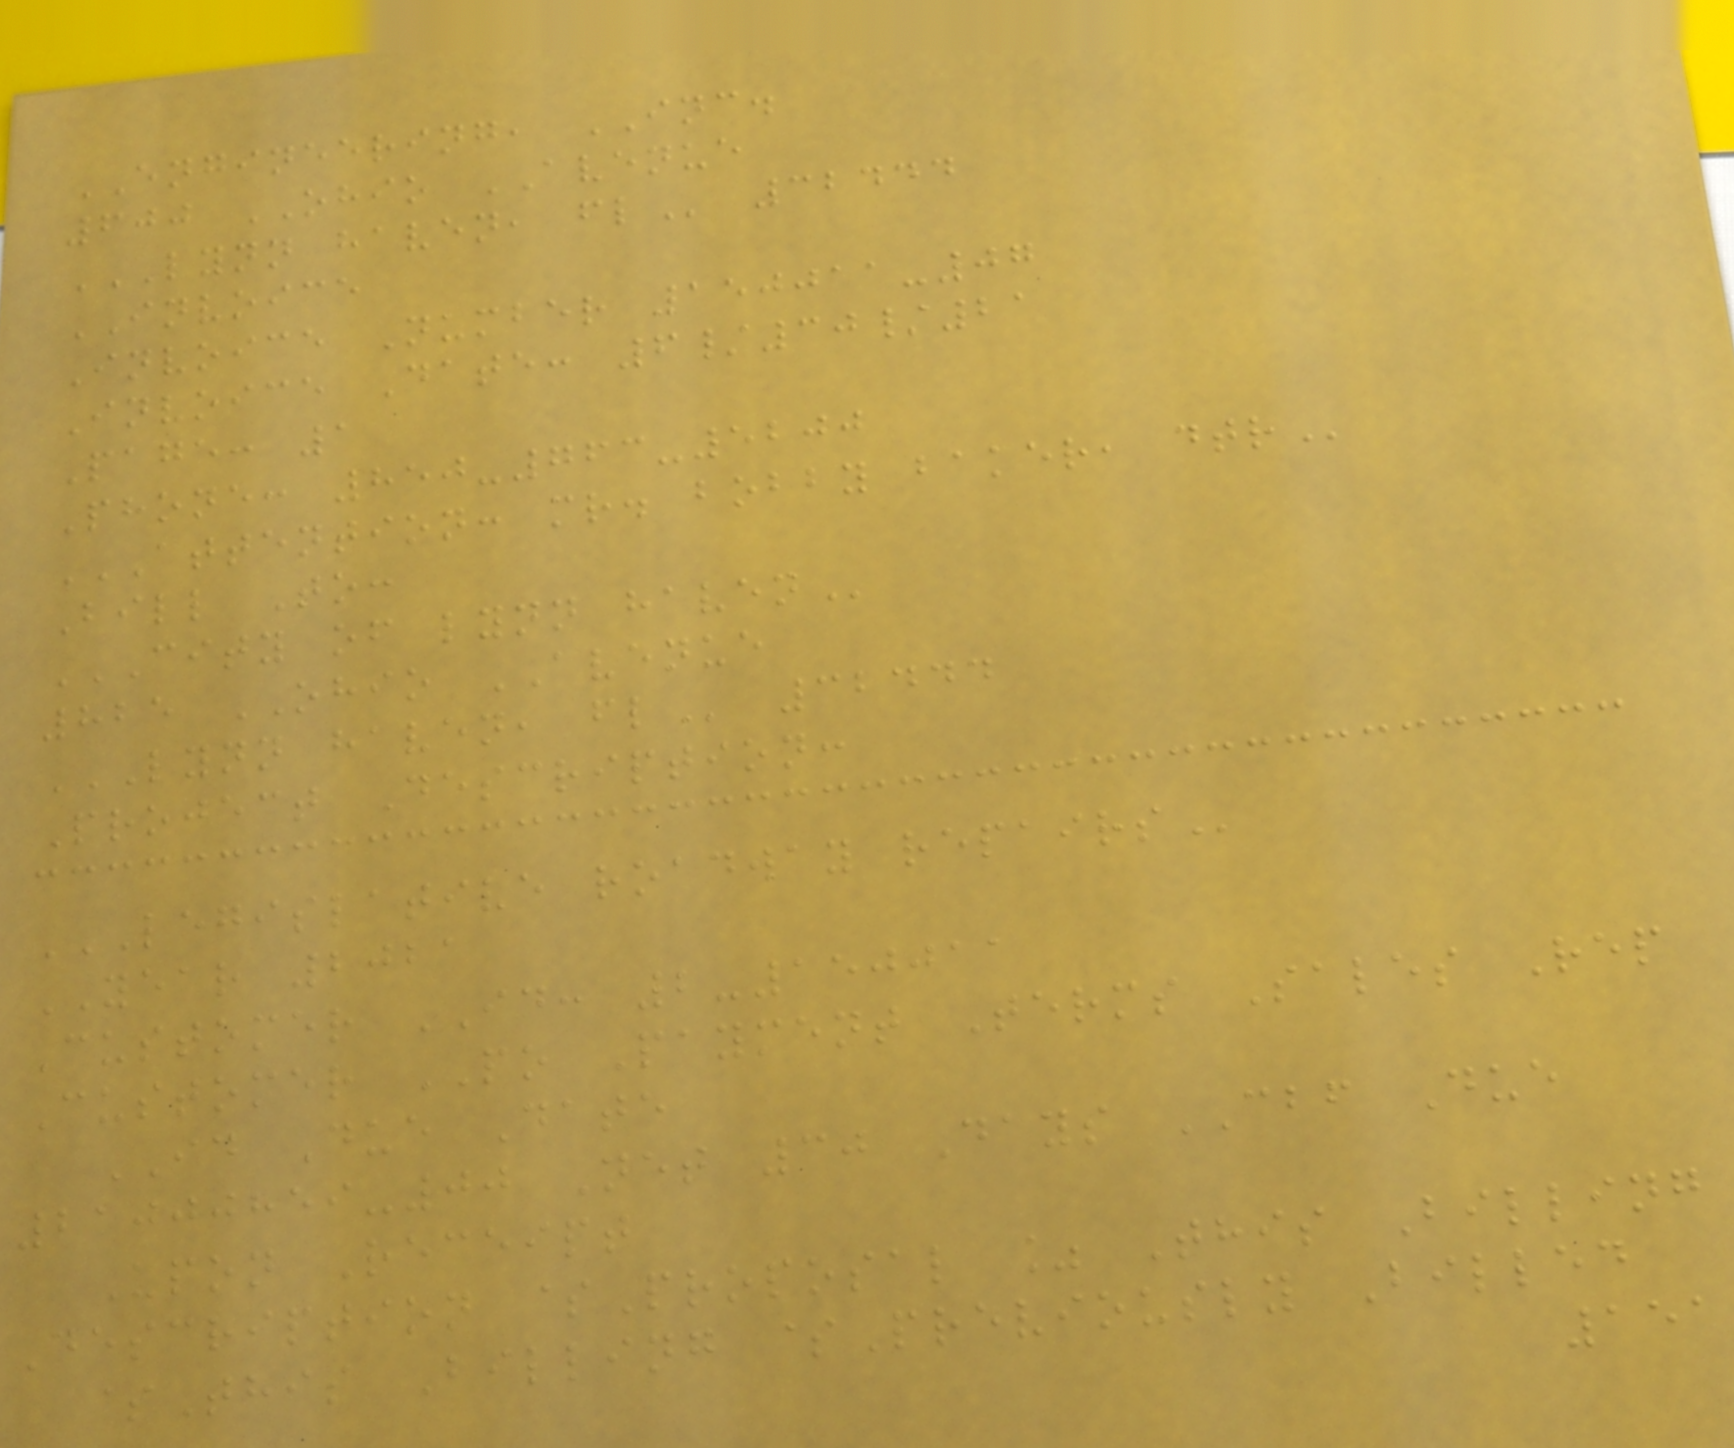ENGINEERING, INC.
600 OHIO AVENUE
LYNN HAVEN, FL 32444
INVOICE
Invoice Number 150011-07
Invoice Date: 6/30/21
Page: 1
Phone: 850-763-5200
ATTENTION: MR. BOBBY BAKER, DTR
Bill To:
CITY OF LYNN HAVEN
825 OHIO AVENUE
LYNN HAVEN, FL 32444
Project Description:
LEGISLATIVE ROADWAY REPAIRS
YEAR 2021
Customer ID: 2-150011
Customer PO Payment Terms Sales Rep
ID Due Date
21000859-00 Net 30 Days CBF Due
Upon Receipt
Description $Proposal % This Billing
$This Billing $Previously Billed
151
